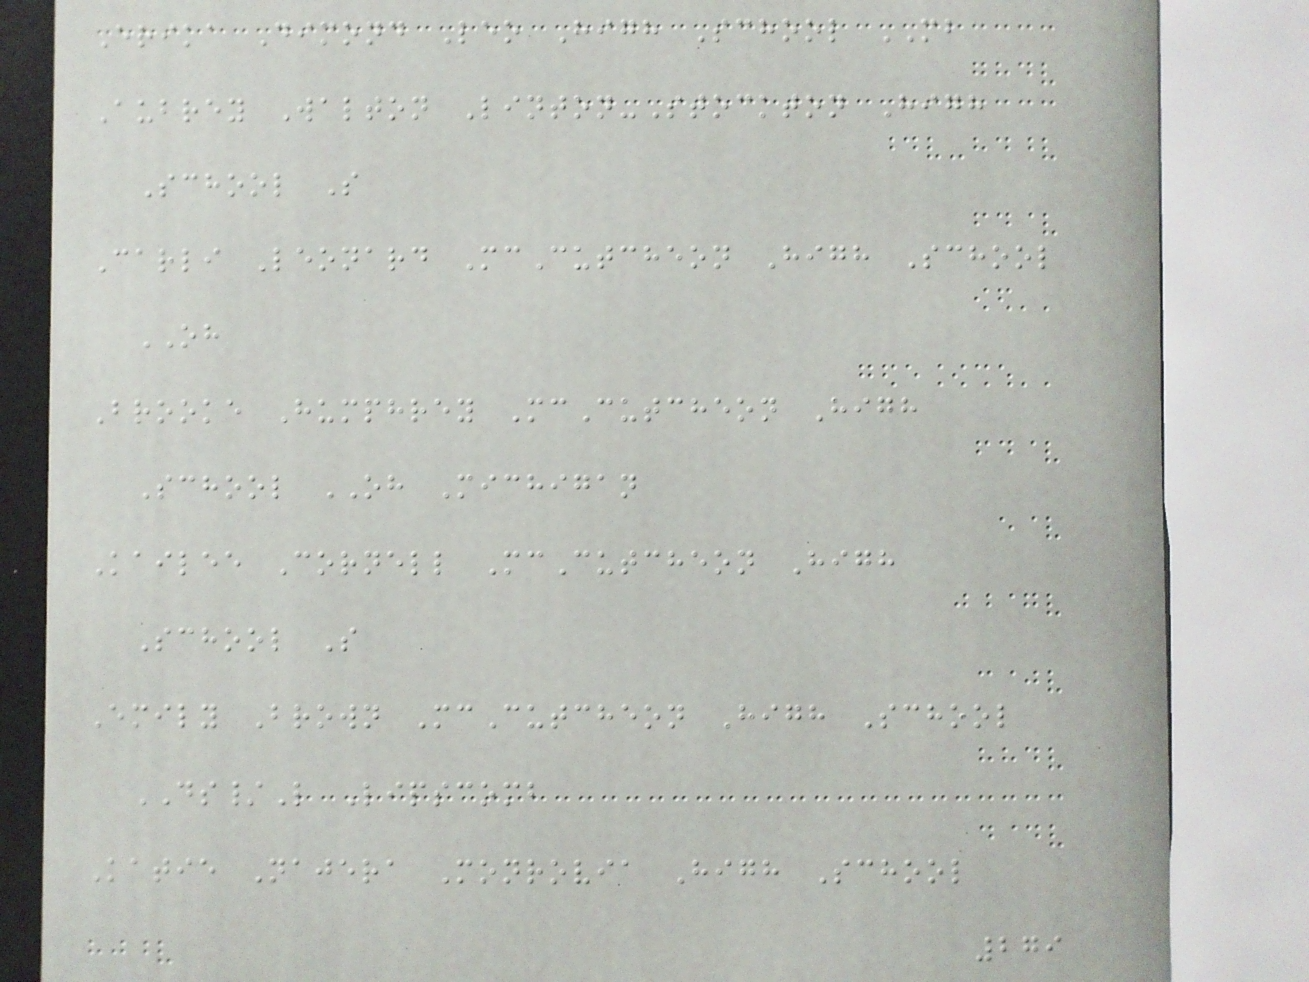Erika Dimond Leo High School MB
Aubrey Walton Linton-Stockton High
School S
Carli Leonard McCutcheon High School
OH
Brooke Humphrey McCutcheon High
School OH Michigan
Kailee Cornell McCutcheon High
School S
Emily Brown McCutcheon High School
DS/L Lipscomb
Katie Najera Monrovia High School
279
